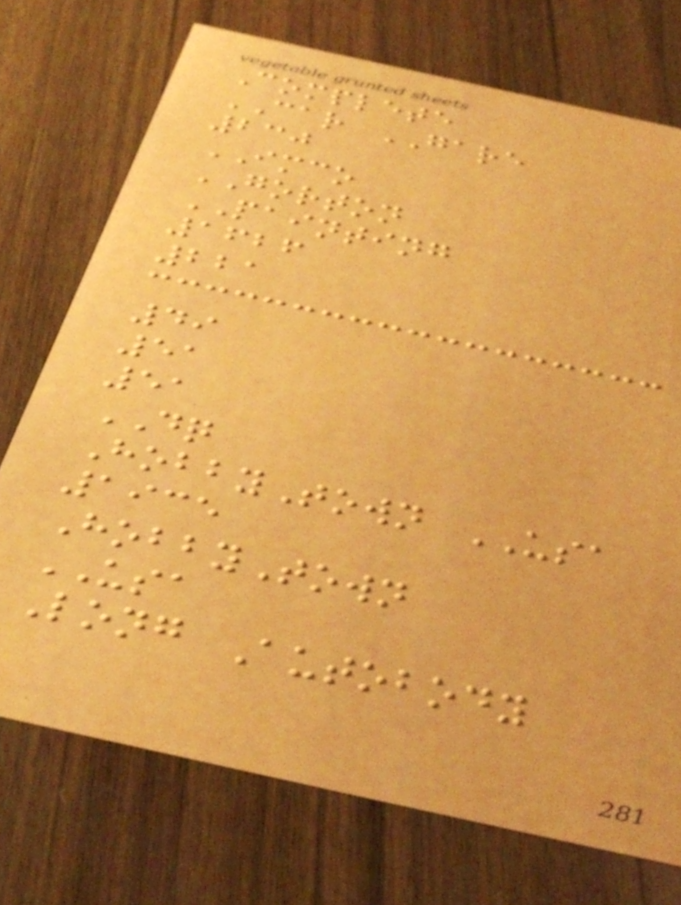Complete
CAR GARE
230
IMCO
GORTON
PAINTING
1626
221
49
51
51
DQ
HobbyTown USA
1935
HobbyTown
USA
Long Autobody
